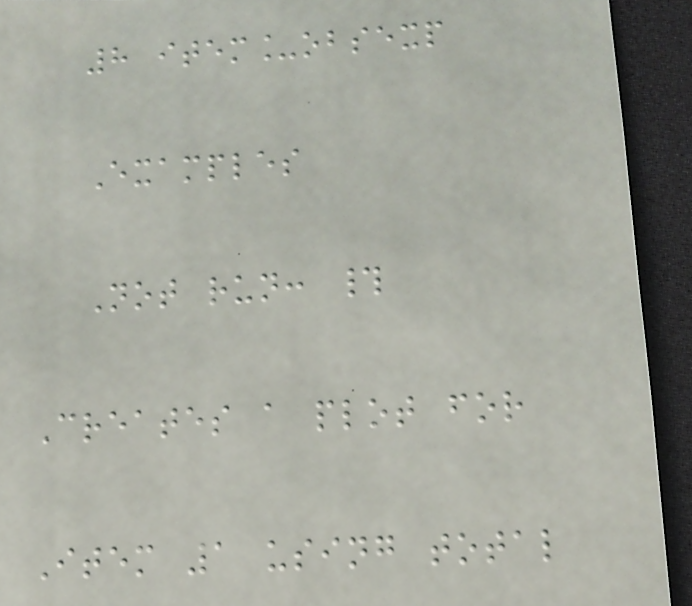8 item_obsexp
Examples
Not run: #
Creates a plot for
Item 1 using total
